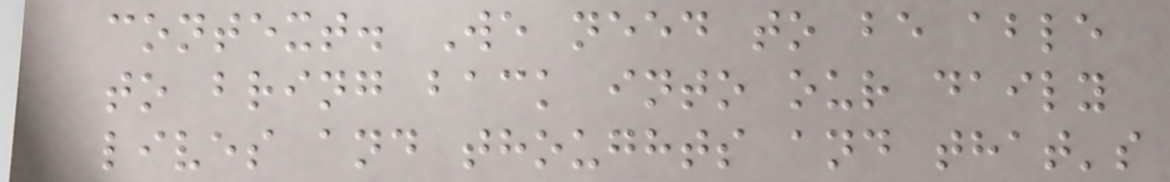context. We need to be able
to bring back into our daily
lives and thoughts and that's
